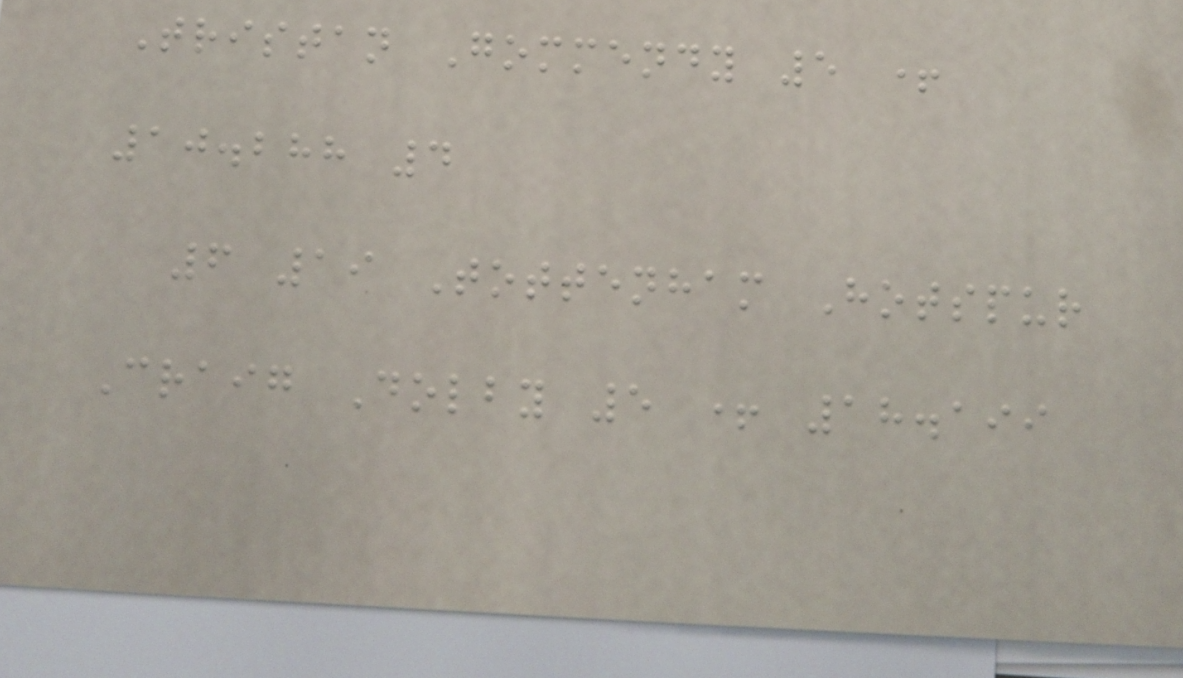Tristan Gommendy 5 +
10.288 4
6 19 Tottenham Hotspur
Craig Dolby 5 + 18.199
